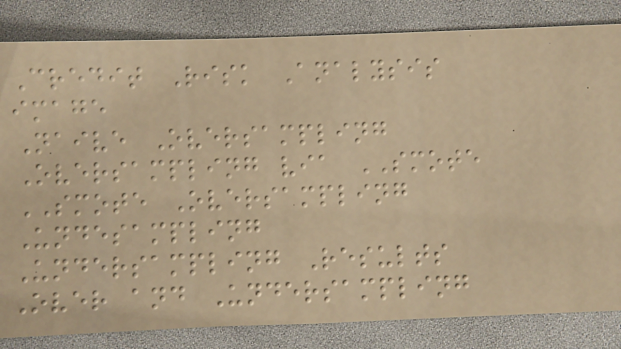Credit Risk Analysis
image
Naive Oversampling
Oversampling via SMOTE
SMOTE Oversampling
Undesampling
Undersampling Results
Over and Undersampling
